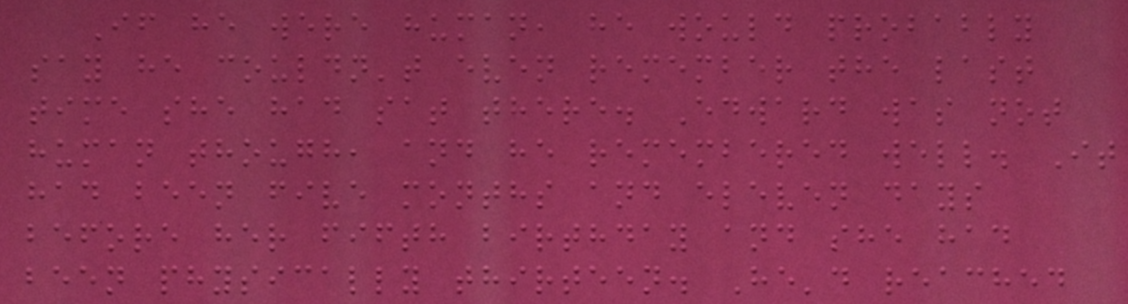If he were human, he would probably
say he couldn't even remember the last
time she had sat there. Edward was not
human though, and he remembered well. It
had been five months and eleven days
before her fifth birthday and she had
been physically thirteen. He'd reached
